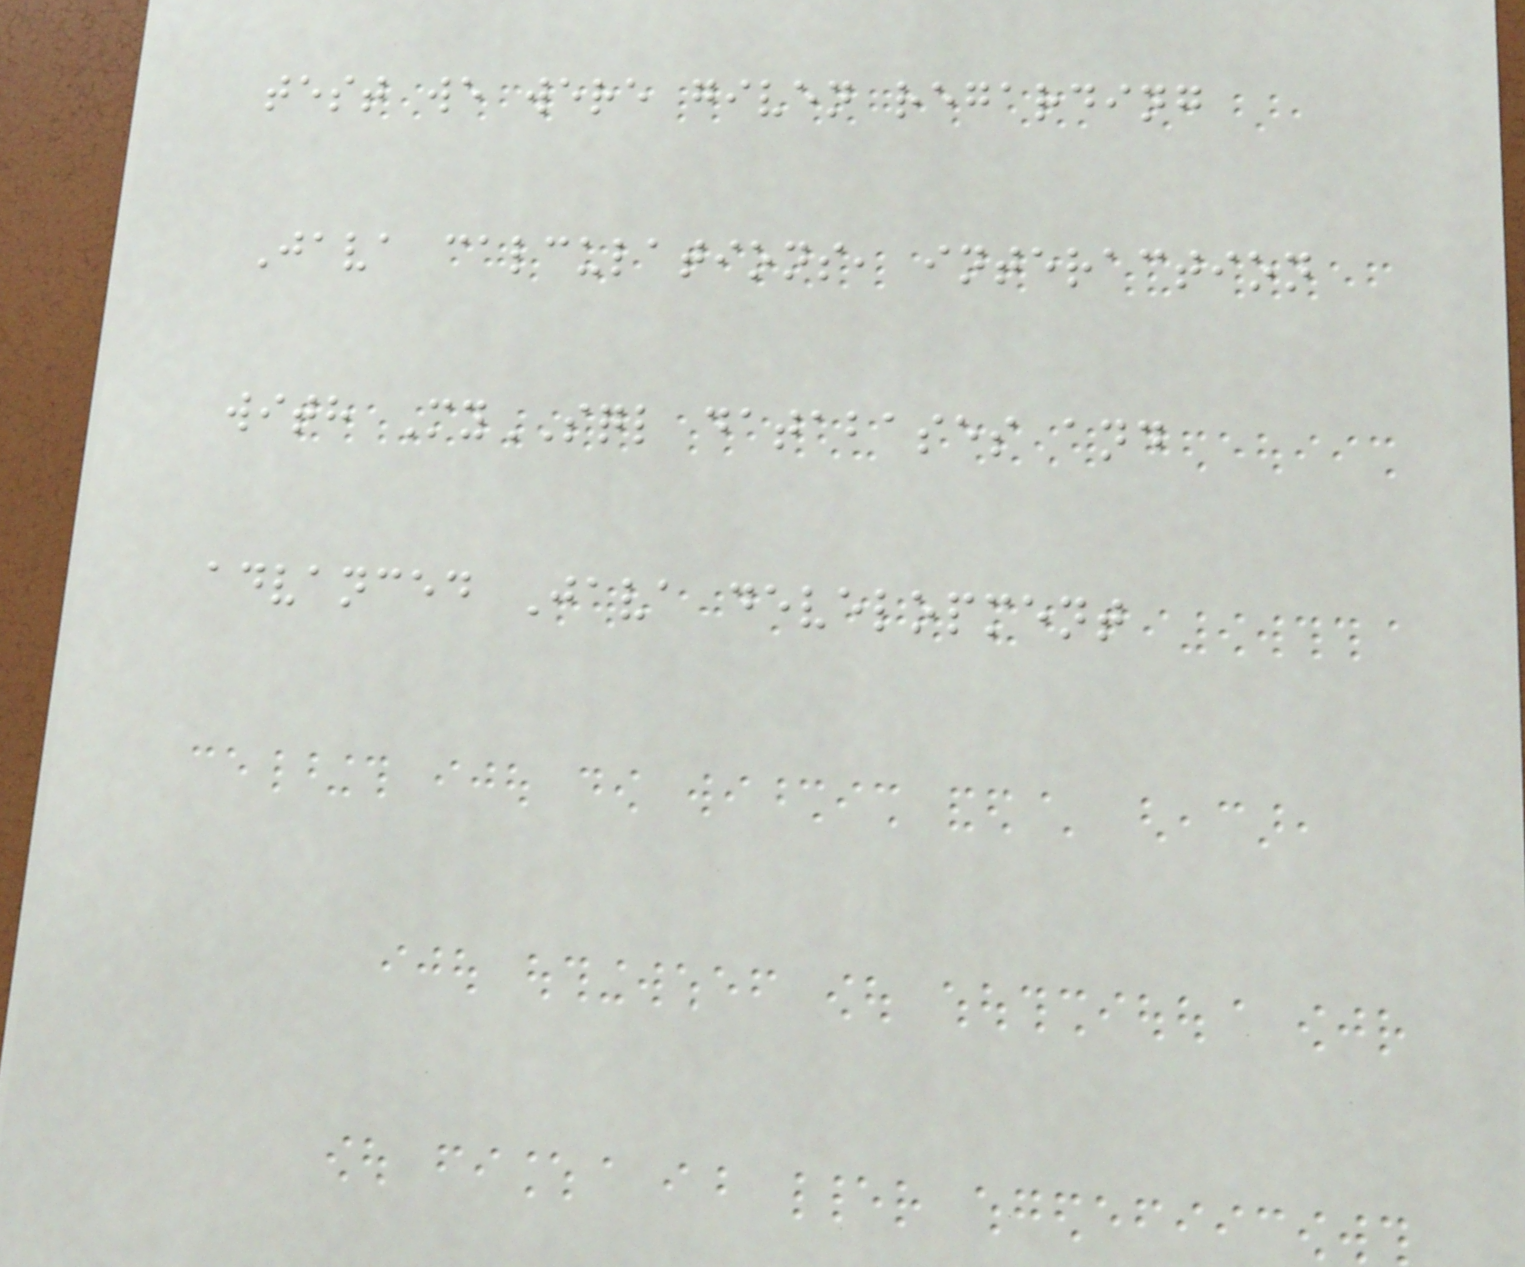test we were given regarding
Java calculations, interaction
with MySQL databases and
advanced Java development
